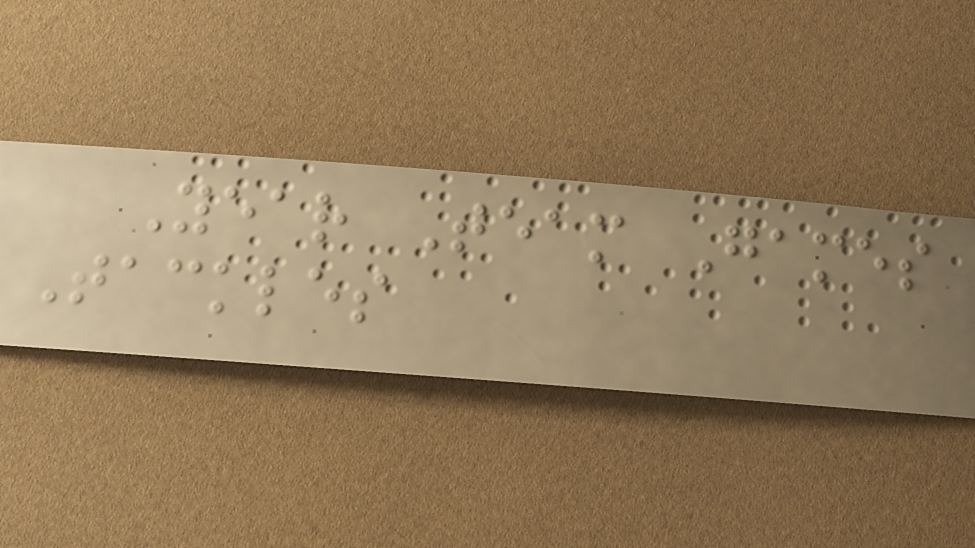Year Team Games
Tackles
